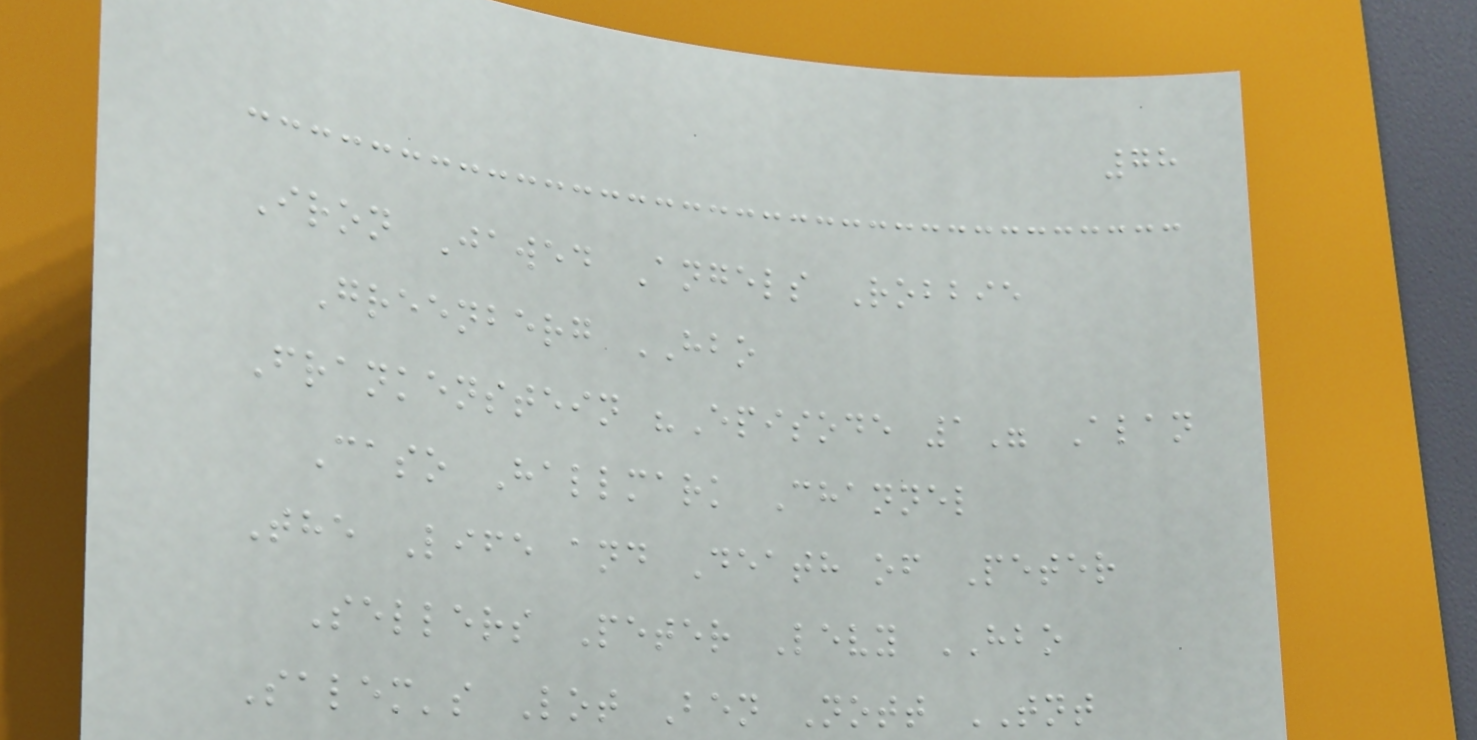78
Iron Jawed Angels Robbie
Greenberg HBO
Frankenstein "Episode 1" Alan
Caso Hallmark Channel
The Life and Death of Peter
Sellers Peter Levy HBO
Salem's Lot Ben Nott TNT
